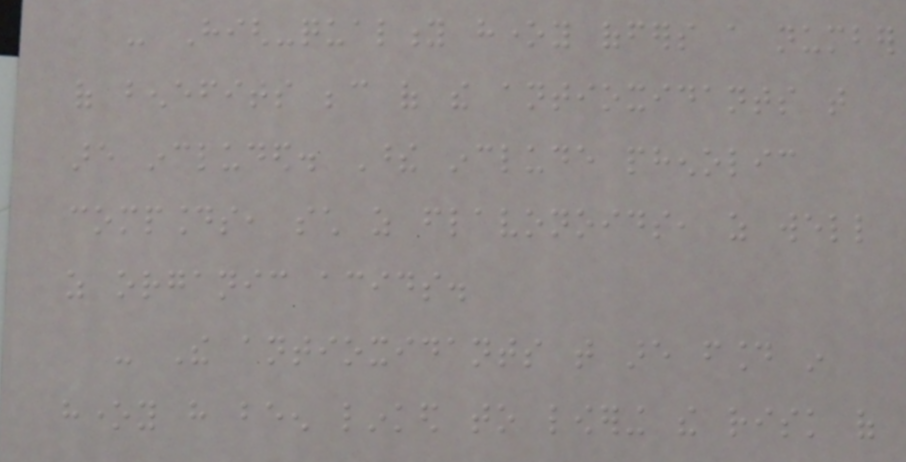- High-quality honey offers a number
of benefits because of the antioxidants that
are included. These include phenolic
compounds, such as flavonoids, as well
as organic acids.
- The antioxidants that are found in
honey have been linked to lowering the risk of
